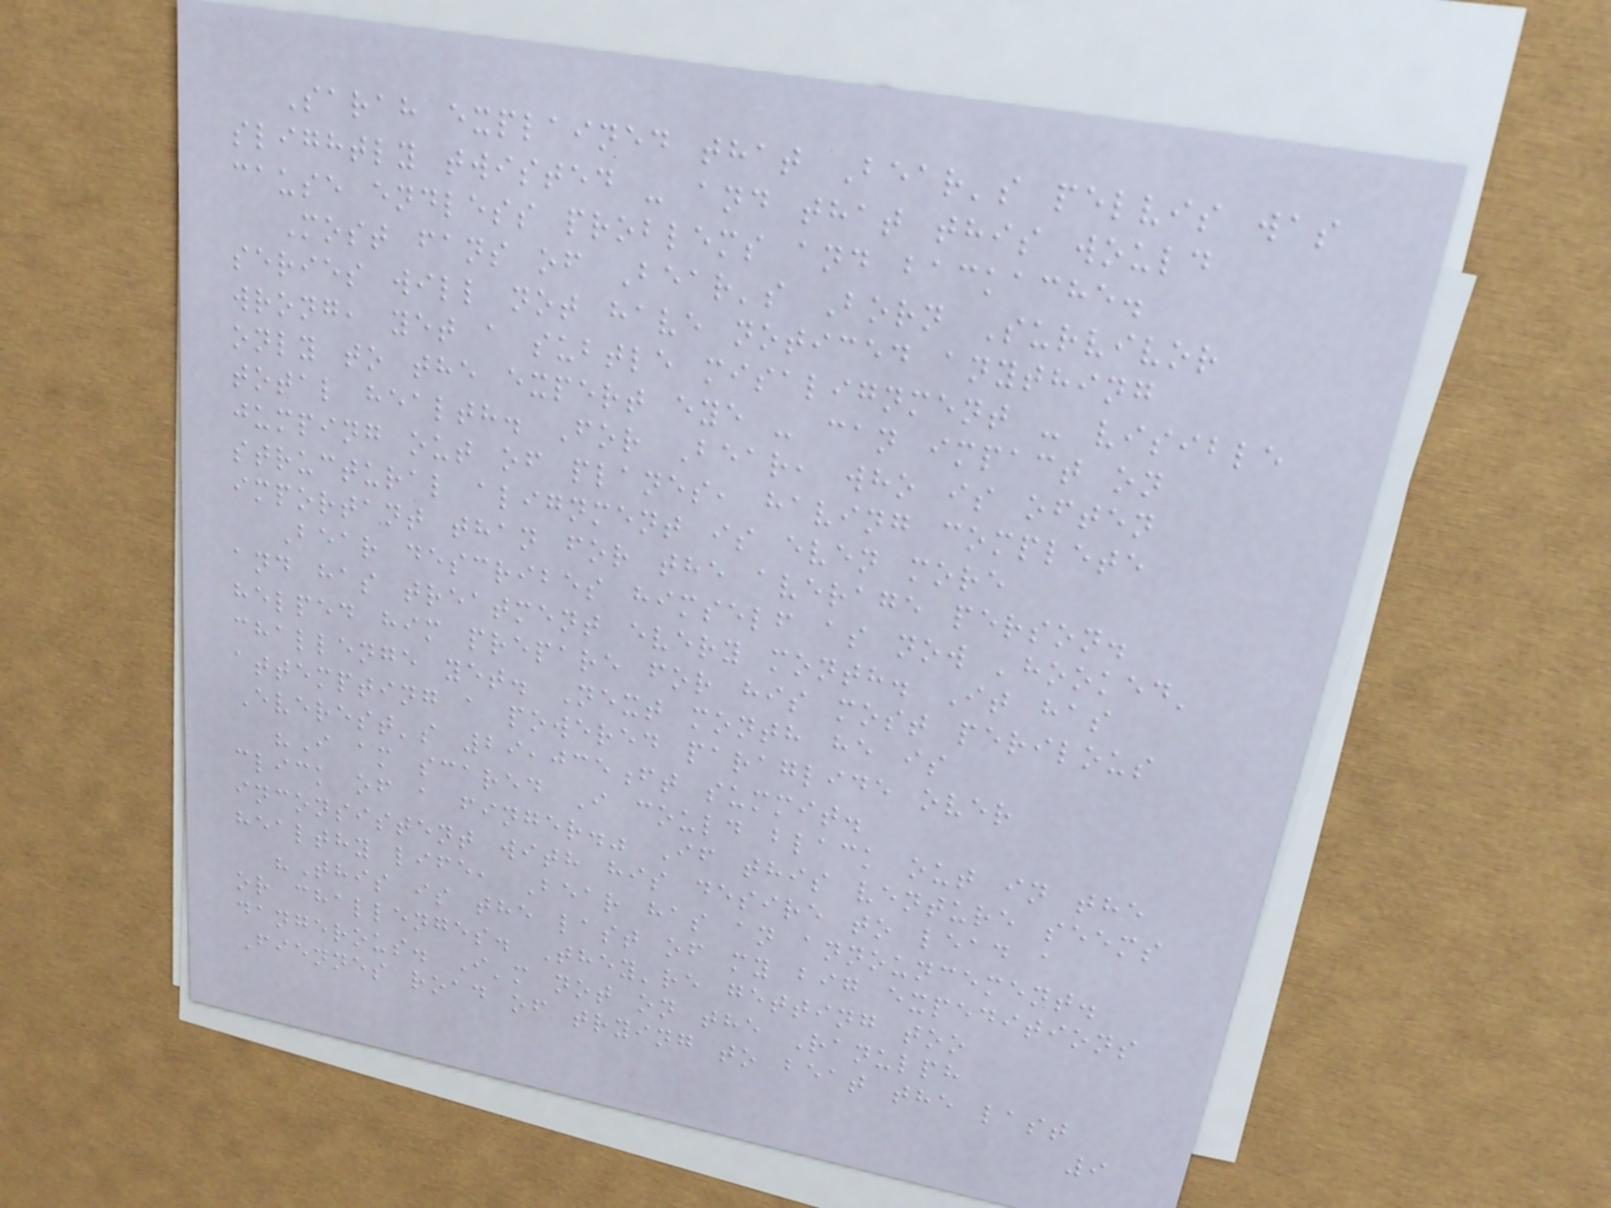Sarah explained that Bear's pelvis was
slightly twisted - and that this would
cause endless problems and backache.
Most fans of Bear's Born Survivor
series will not have noticed anything
wrong, yet a subtle misalignment - visible
only to the expert eye - can impact on
total health. For Bear, who is often
jumping out of planes, having complete
structural alignment is even more
important than for the average person.
Bear describes himself as now 'hooked'
and has treatment every month. It has
helped him prepare for his most perilous
challenge yet. Next month he is
attempting a powered paraglide over
Everest's 29,035ft summit.
"I am scared I could black out in the
click of a finger." If this venture seems
inconsistent with his desire to lead a
healthy life, Bear has an announcement.
"This is the last of my big expeditions
or challenges. They're getting too
dangerous. I'm not on the Ranulph
Fiennes road of trying to beat the last
9
